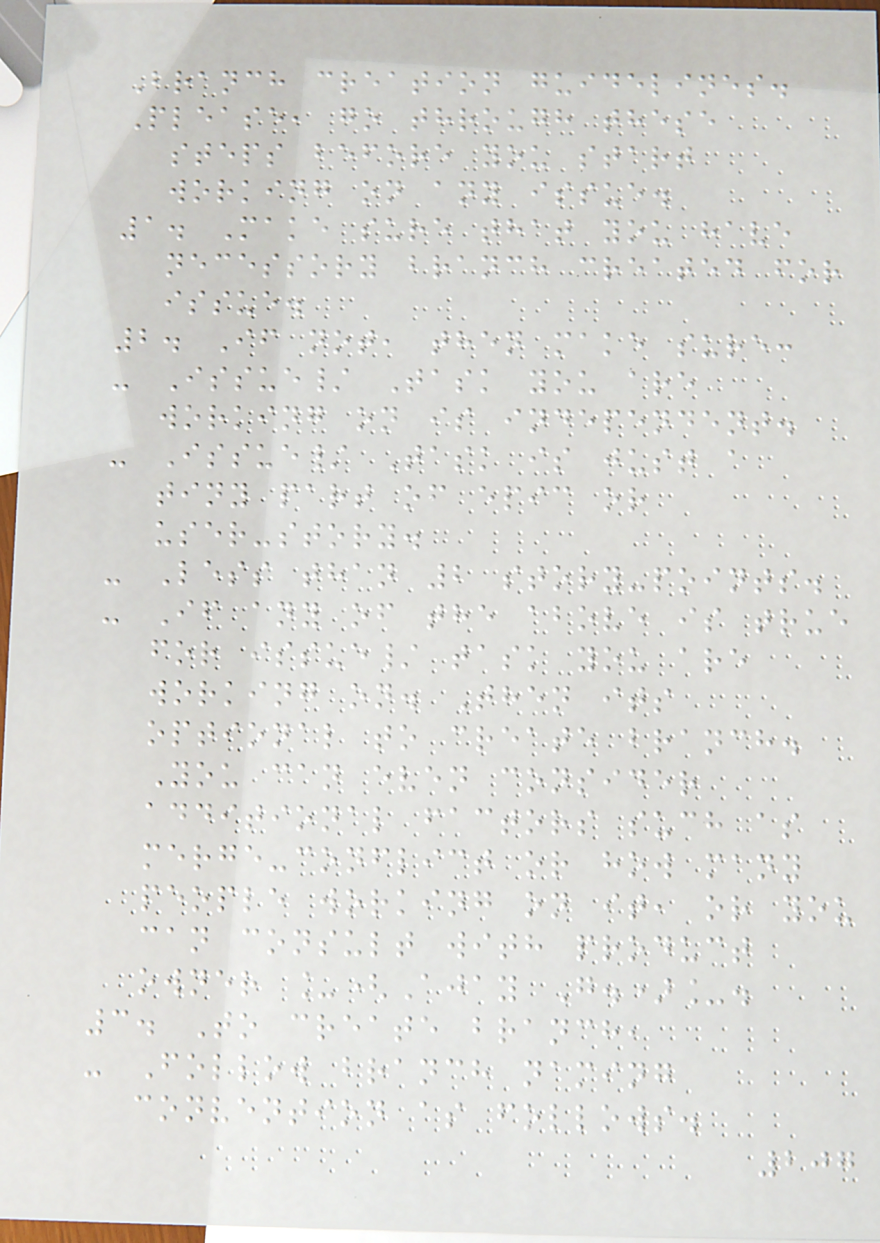Branch creation guidelines.
Please, go through these
steps before you start
working on any issue.
1. Make sure that you have
necessory branch created for
issue.
2. If not, then make sure:
- Issue/ Task you are
working on is independent.
- Issue/ Task is just a
tiny part of epic or
user-story.
- Less than 2 story-points.
- If any of the above is true
for issue/ task you are
working on. Then its
optional to create branch.
You can even consider
additional factors such as
merge-conflict or how many
people working on it, or you
can consult with product
owner _(Ajay G.)_.
3. To create branch,
- Follow branch naming
convention as follows.
207
